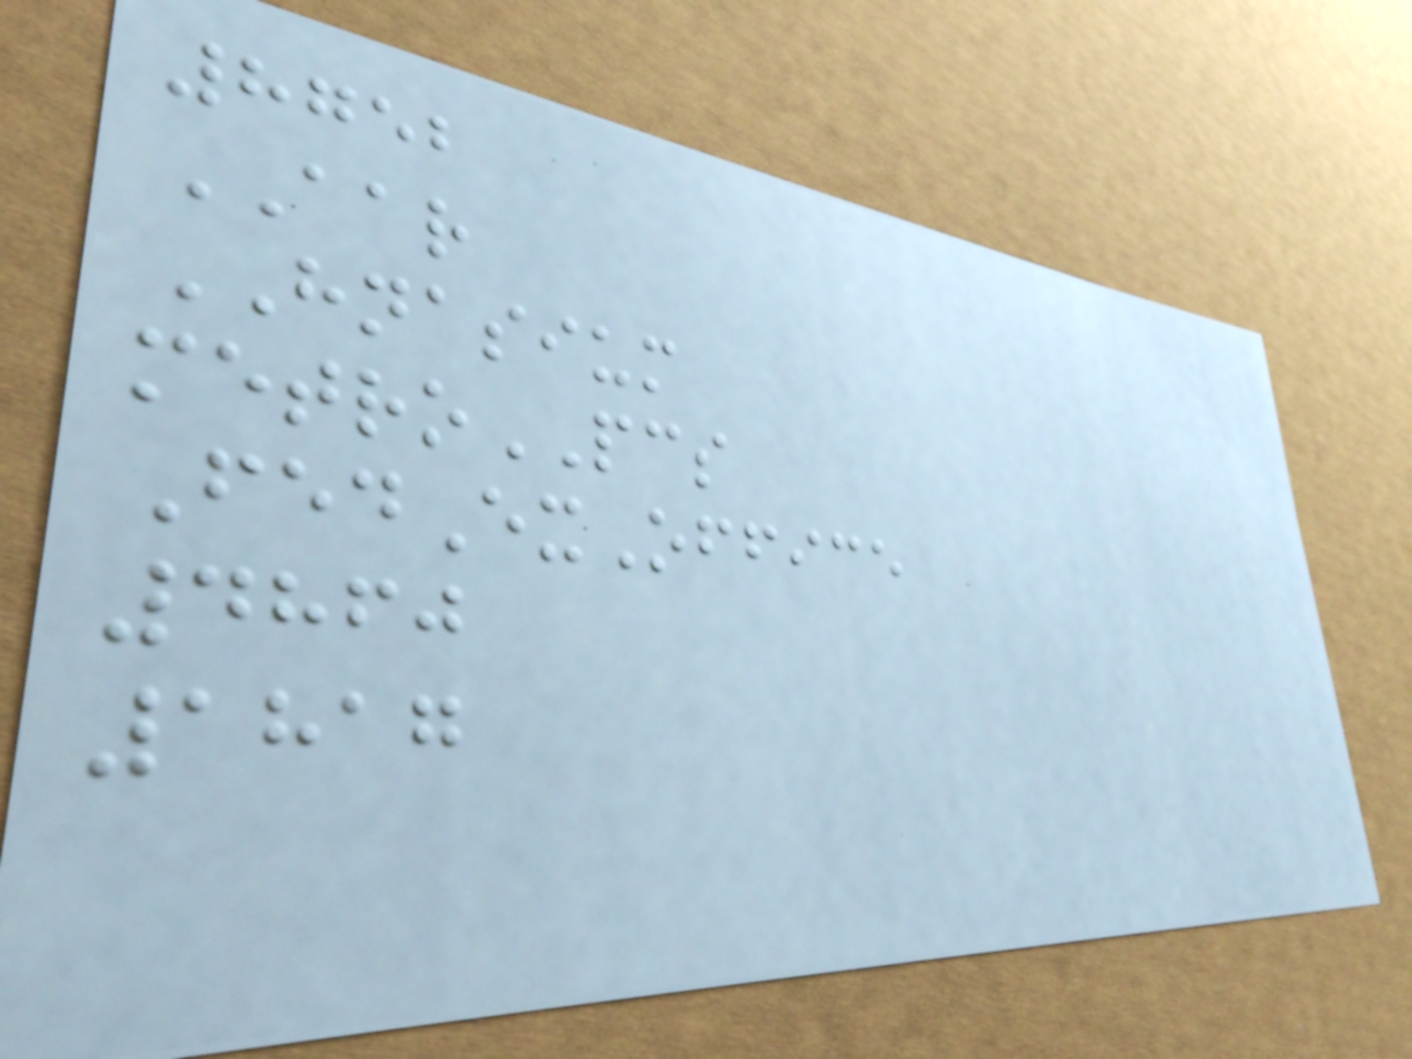8752
AAR
HNASIUM
metroPCS
FedExOffice
4860
1817
